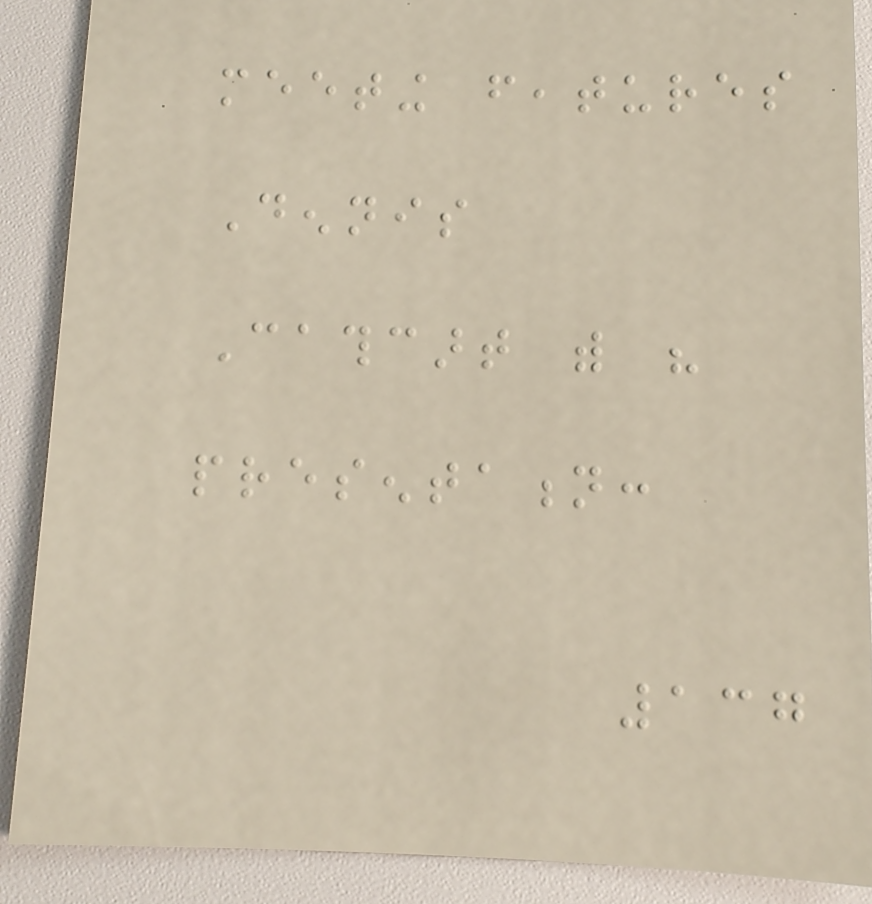meeting features
Dennis
Cathcart with his
presentation:
137
